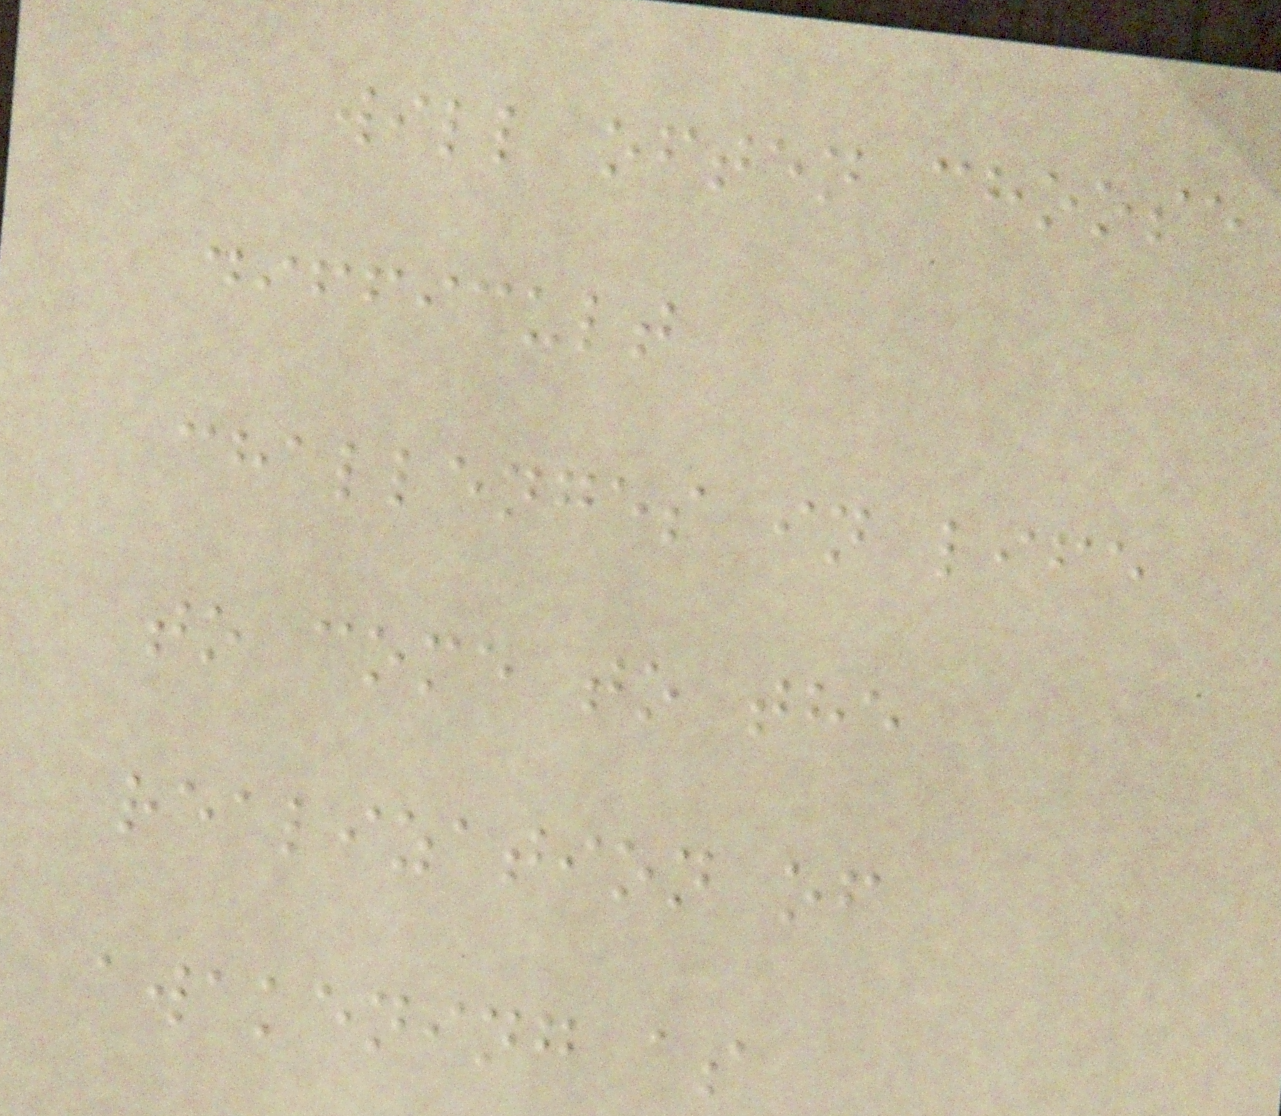will often choose
difficult
challenges in life
to come to the
realization of
awakening as
